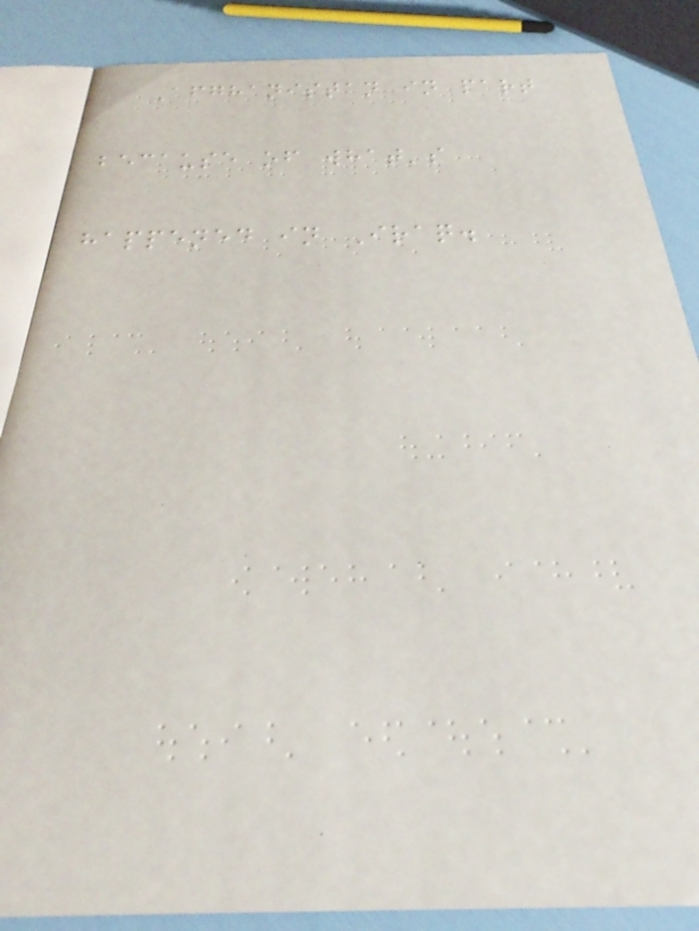Afghanistan in part
because of what's
happened in Iraq.
